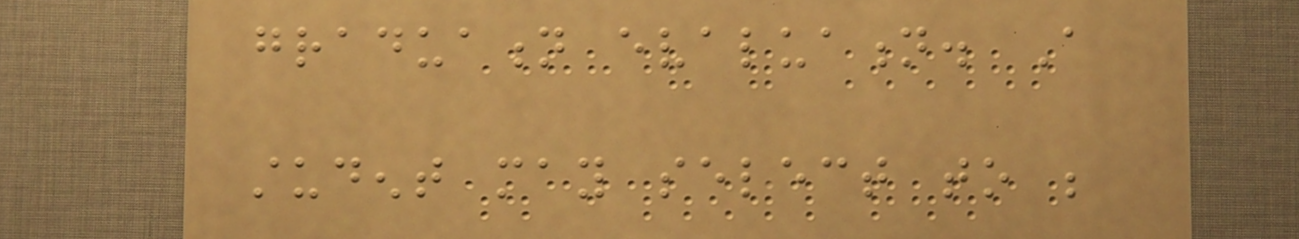graduation evaluation. A
student may select to be
